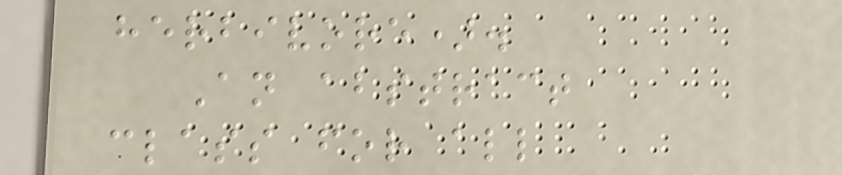herbivore).
An abstract
class for all
